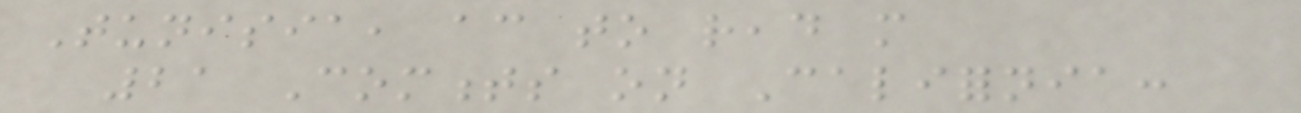Tunisia, according to read more
21 Comments on California:
